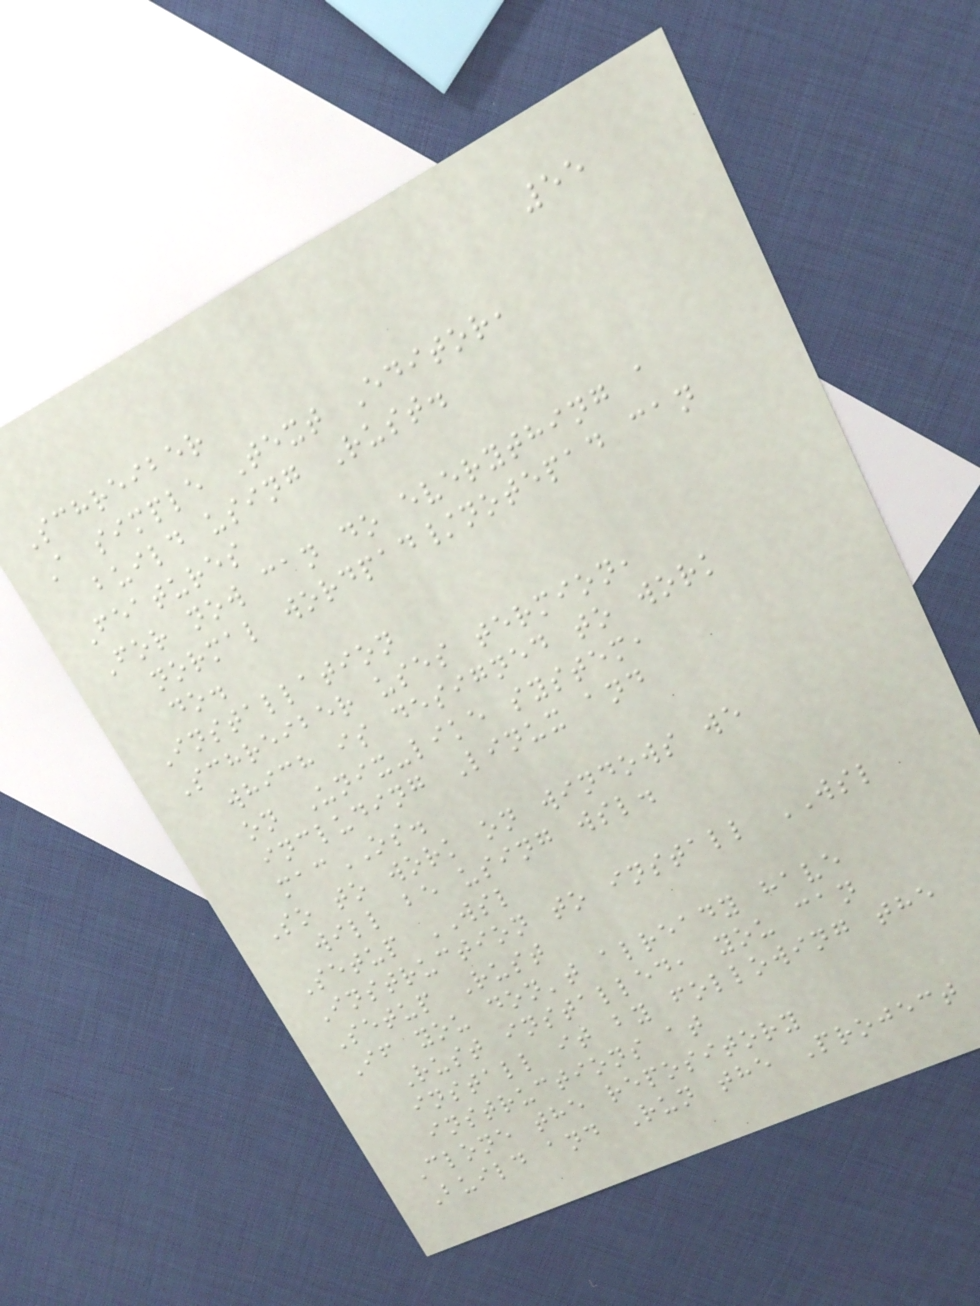55
Schreiber
A simple Text Editor,
build using Rust.
Features
For now can do everything a
normal wordpad/notepad can
do.
Installation
Schreiber uses termion,
which is designed to work
on Unix-like system,
including Linux and
macOS.
So to work on windows we
will be using wsl.
Setup WSL
Instruction to install WSL
Setup Rust
If you don't already have
Rust installed, you can
install it by following the
instructions at
Clone the repository
Build and Run the Project
